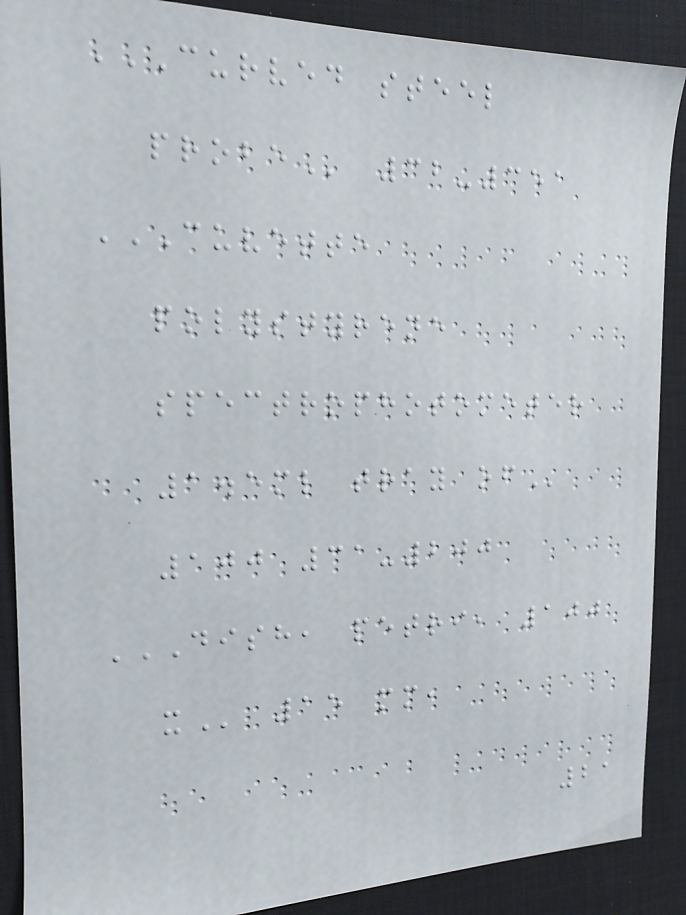CURVED STEEL
PROBE 32-351
CUVETTE
POLYSTYRENE
SPECTROPHOTOMETER
1.5ML TRAY OF
100 31-200
DISH, PETRI, 100
X 15 mm,
21
